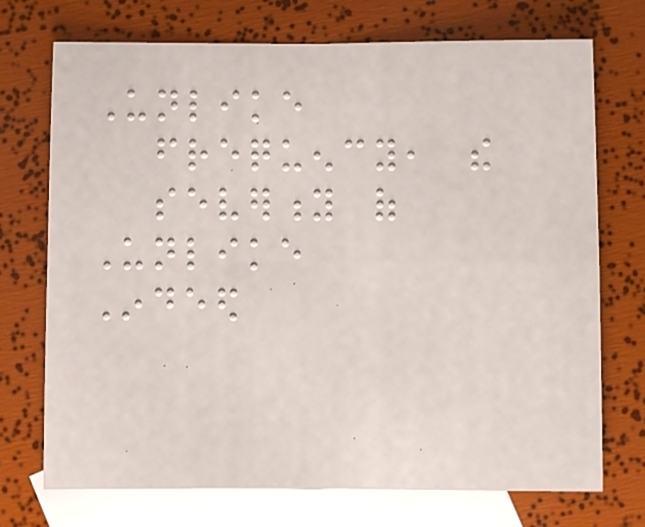Unlike
frequency, the
severity of
Unlike
Indeed
